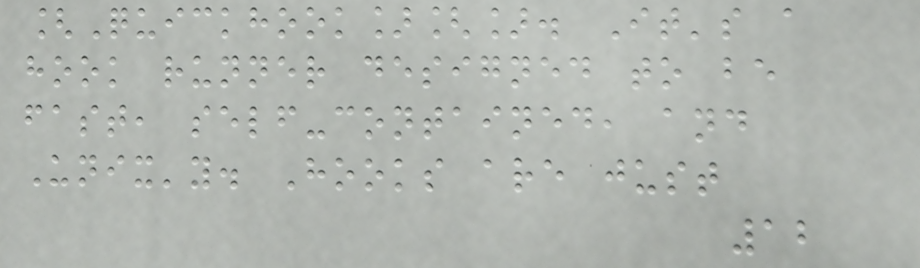[Quickhook][]. It's a
hook runner designed to be
fast, self-contained, and
Unix'y. Hooks are just
12
